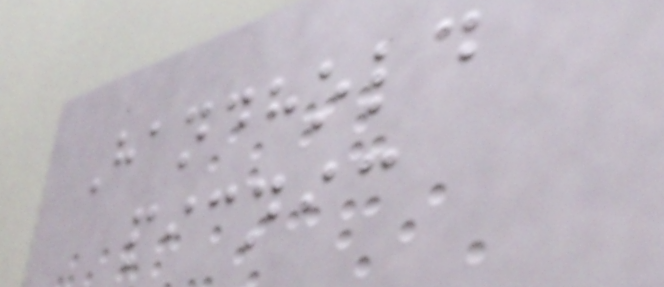Handhold
picnic
